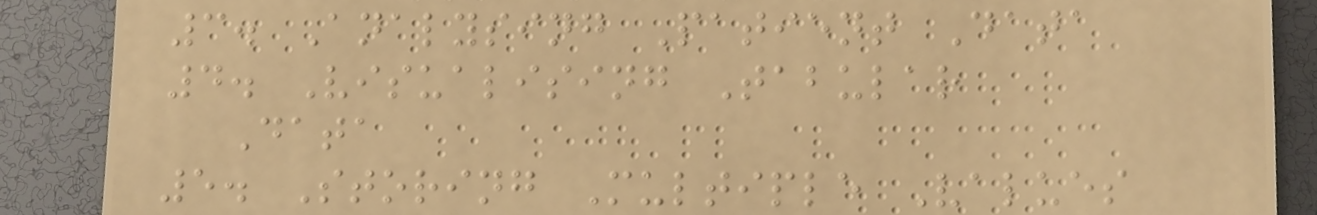3. Analysing Patient Data
4. Visualising Tabular
Data
5. Storing Multiple Values
